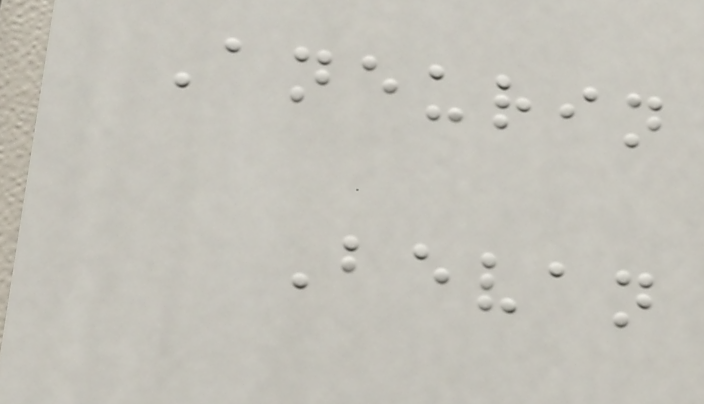Aneurin
Bevan
